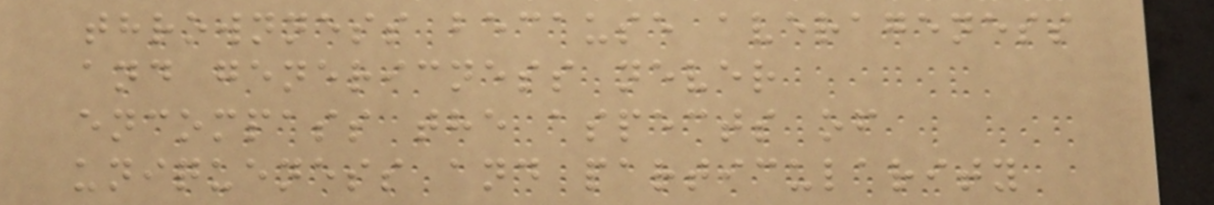thrownness because averageness
and genericness never
encompass the aspects of
uniqueness and particularity
